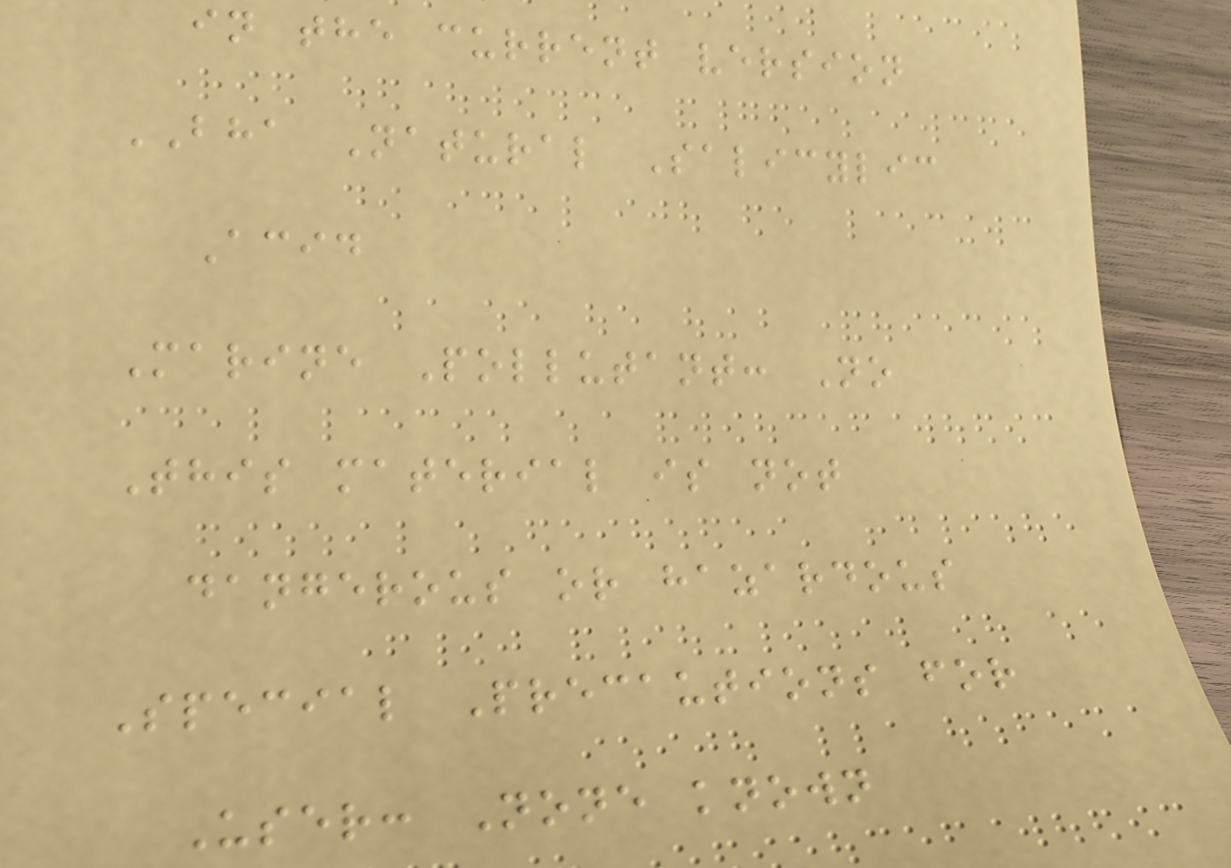in the current version
BHA Natural Salicylic
Acid
Marine Pollutant: No
This material is not
dangerous or hazardous
Special Precautions for
User: None known
